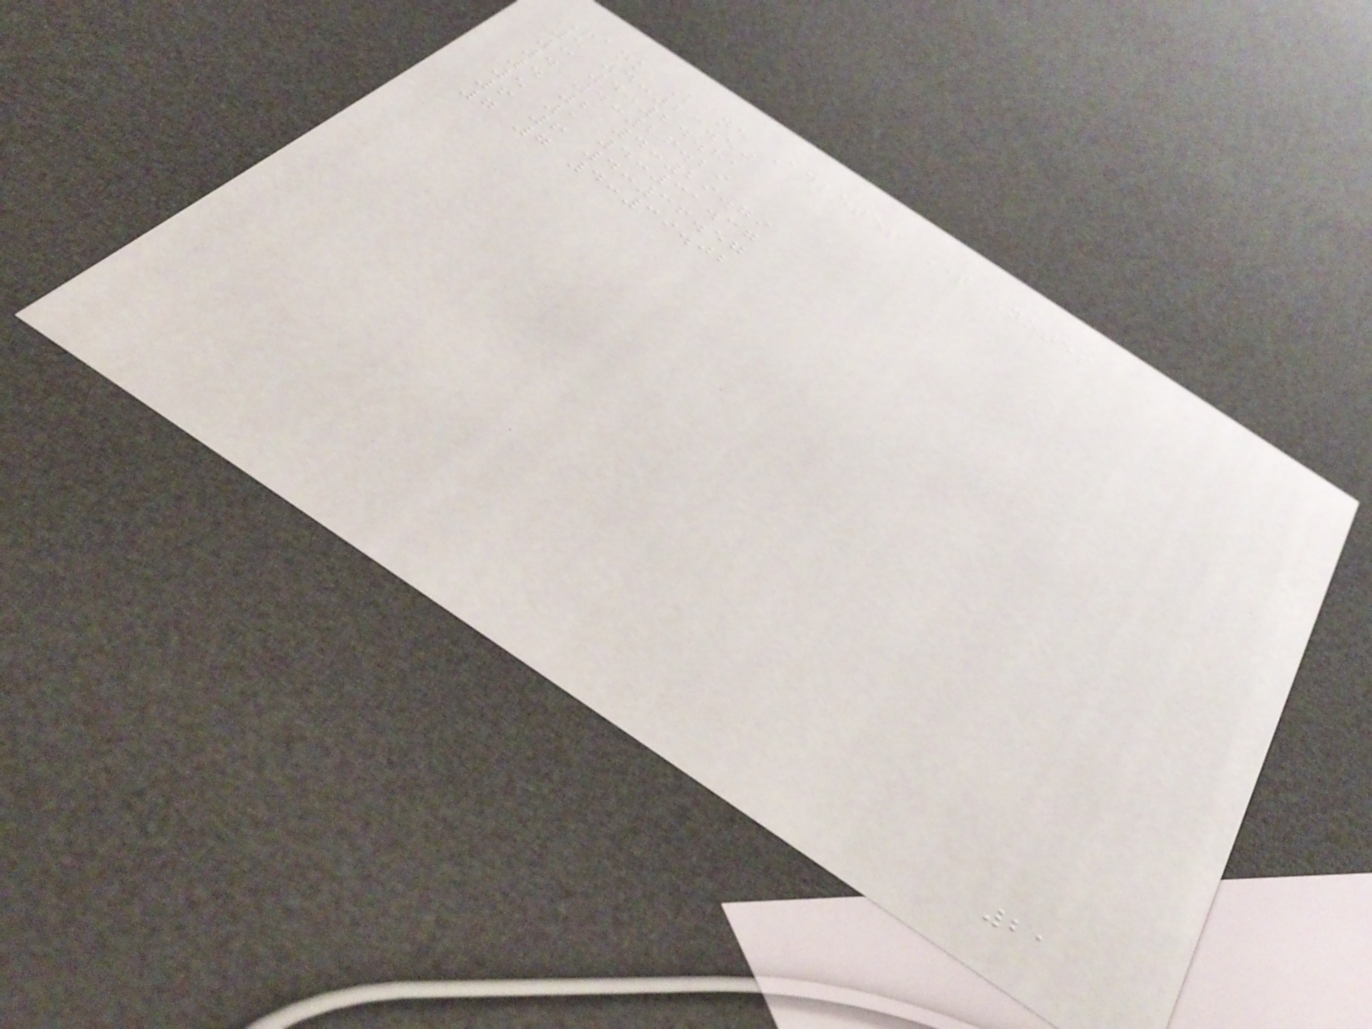Rank Lane Athletes Time Notes
5 4:23.50
3 4:24.81
4 4:26.29
4 2 4:29.79
5 1 4:31.37
6 6 4:36.57
7 7 4:39.02
21
